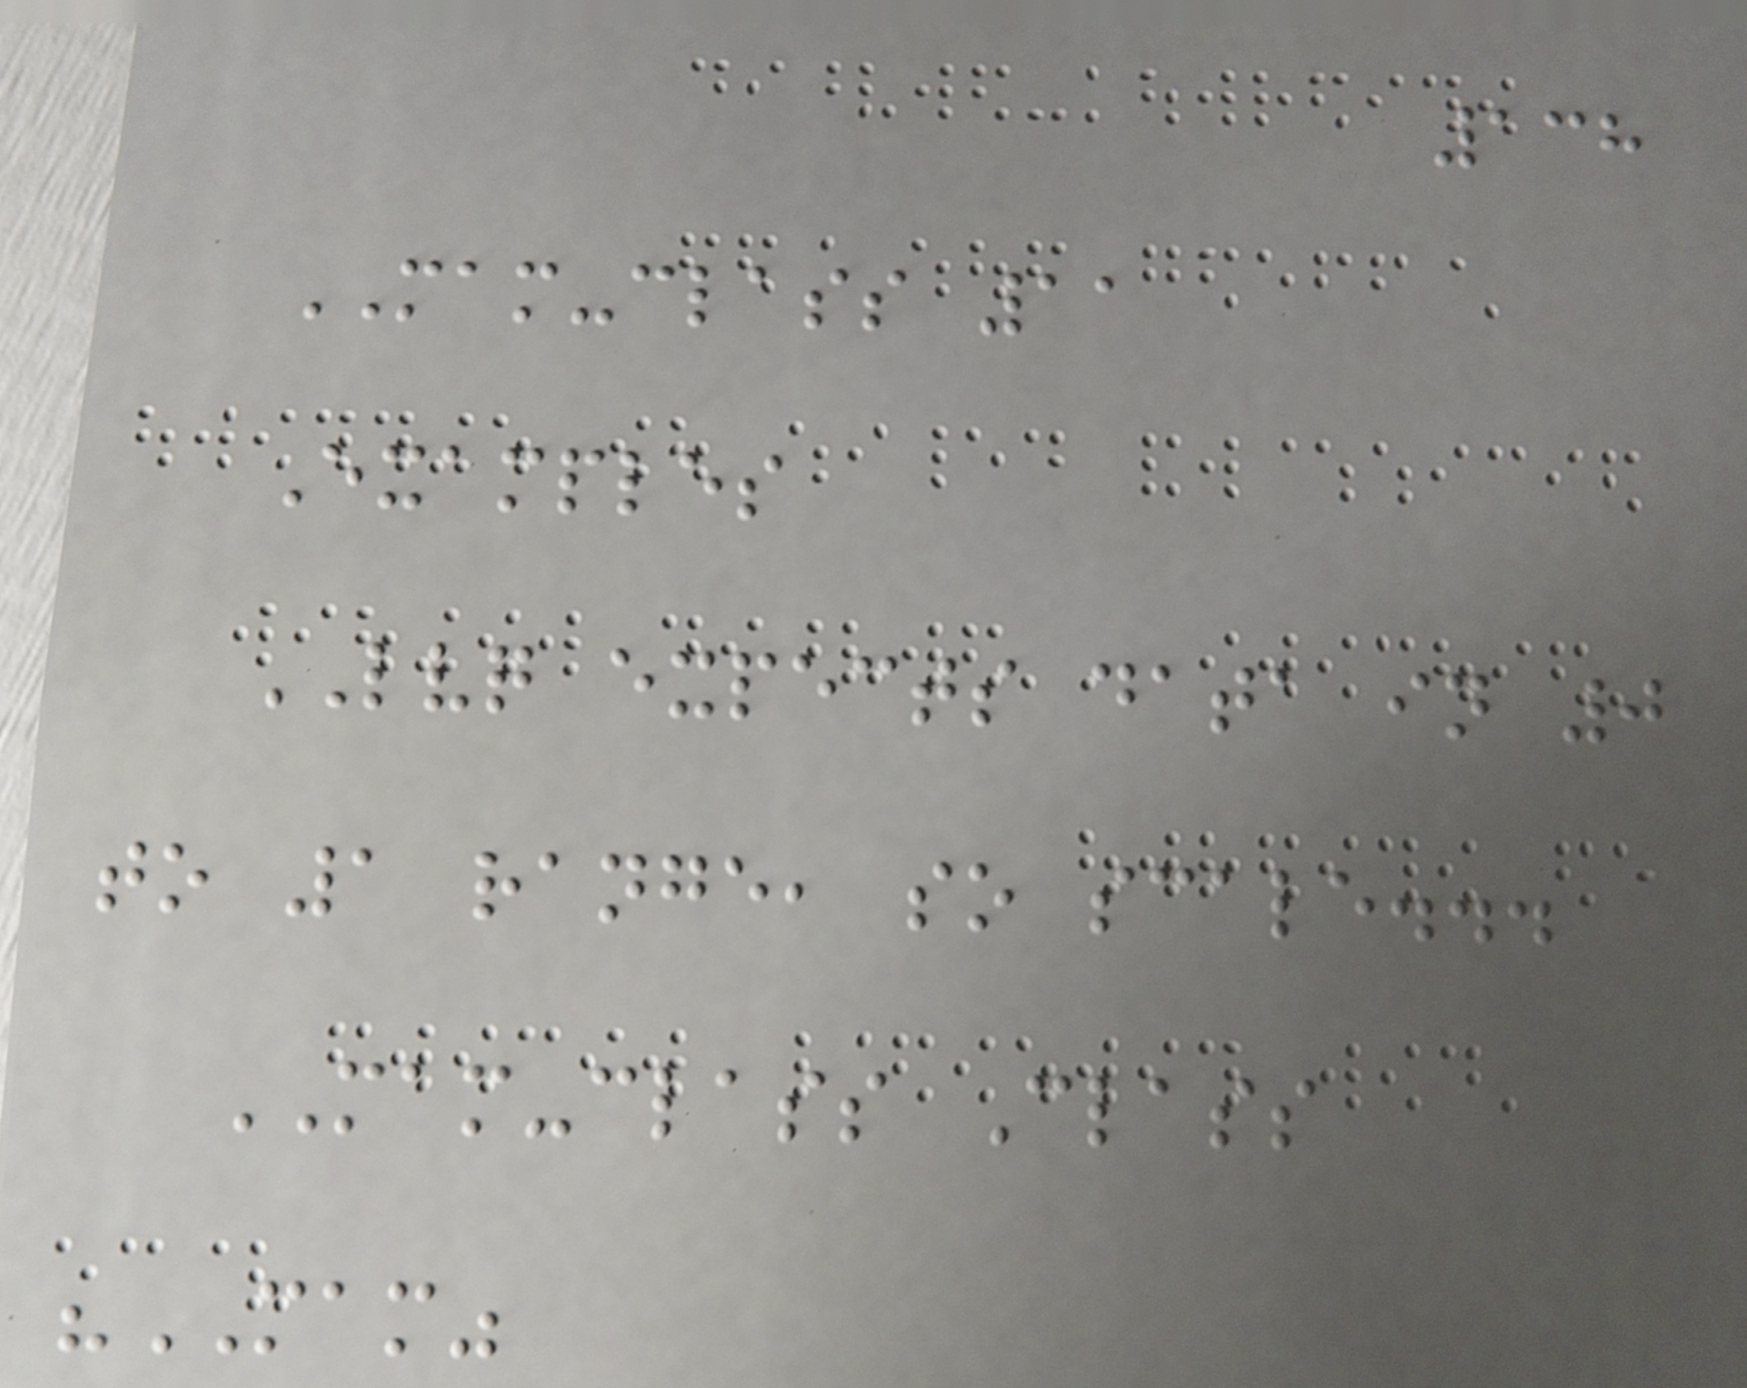138
MAM-class 11
Examples
LVQ expects data in 0
to 1 range, so scale...
MAM-class Class
"MAM"
